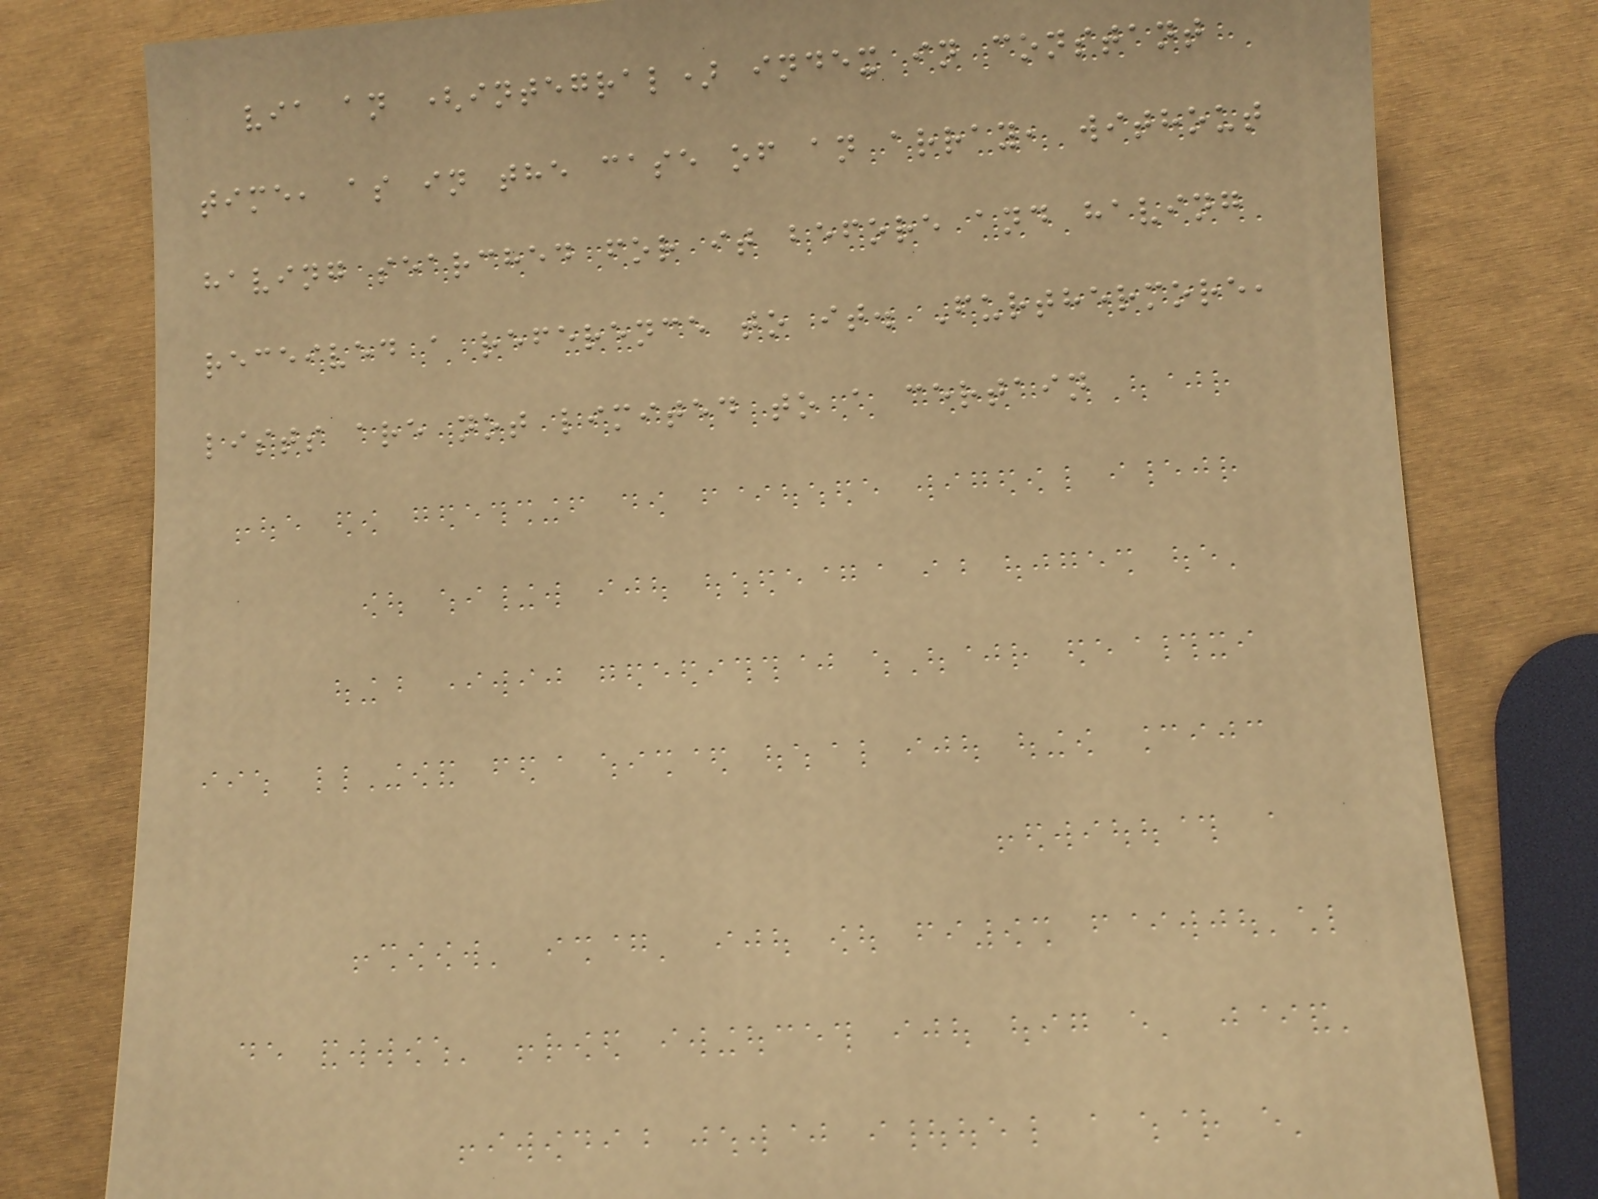via an (integral) index in constant
time, as in the case of an array, without
having searched for it before and having
received a reference to it. Furthermore,
lists are not limited to a certain
